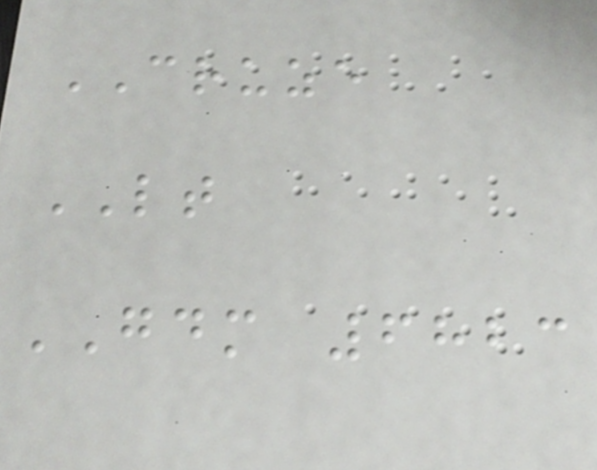CRUZE
LT
GDM 6823
